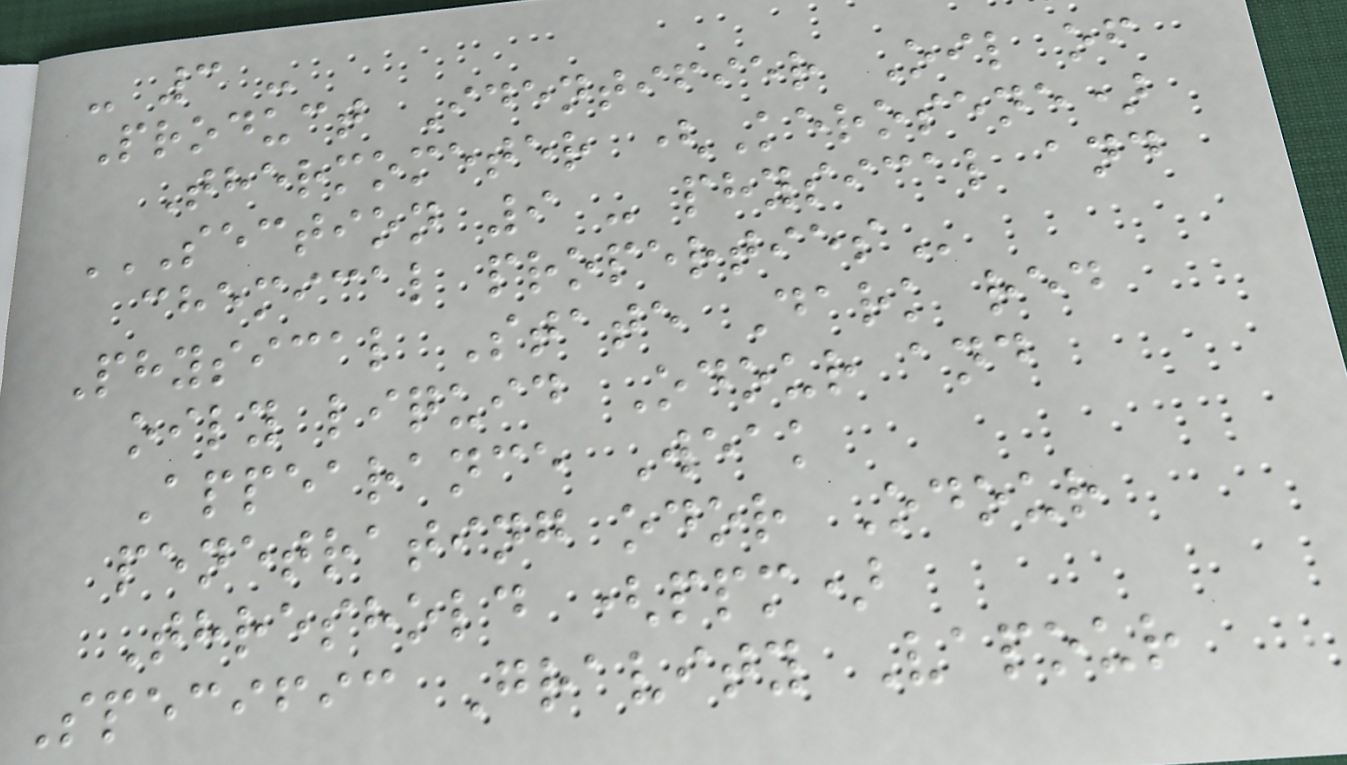- 3 -
Product Identifier Oil of
Thermometer (Kerosene)
SECTION 9 - PHYSICAL AND
CHEMICAL PROPERTIES
Physical State Dark red
oily liquid Odour and
Appearance Weak
penetrating odor Odour
Threshold (ppm)
Specific Gravity Vapour
